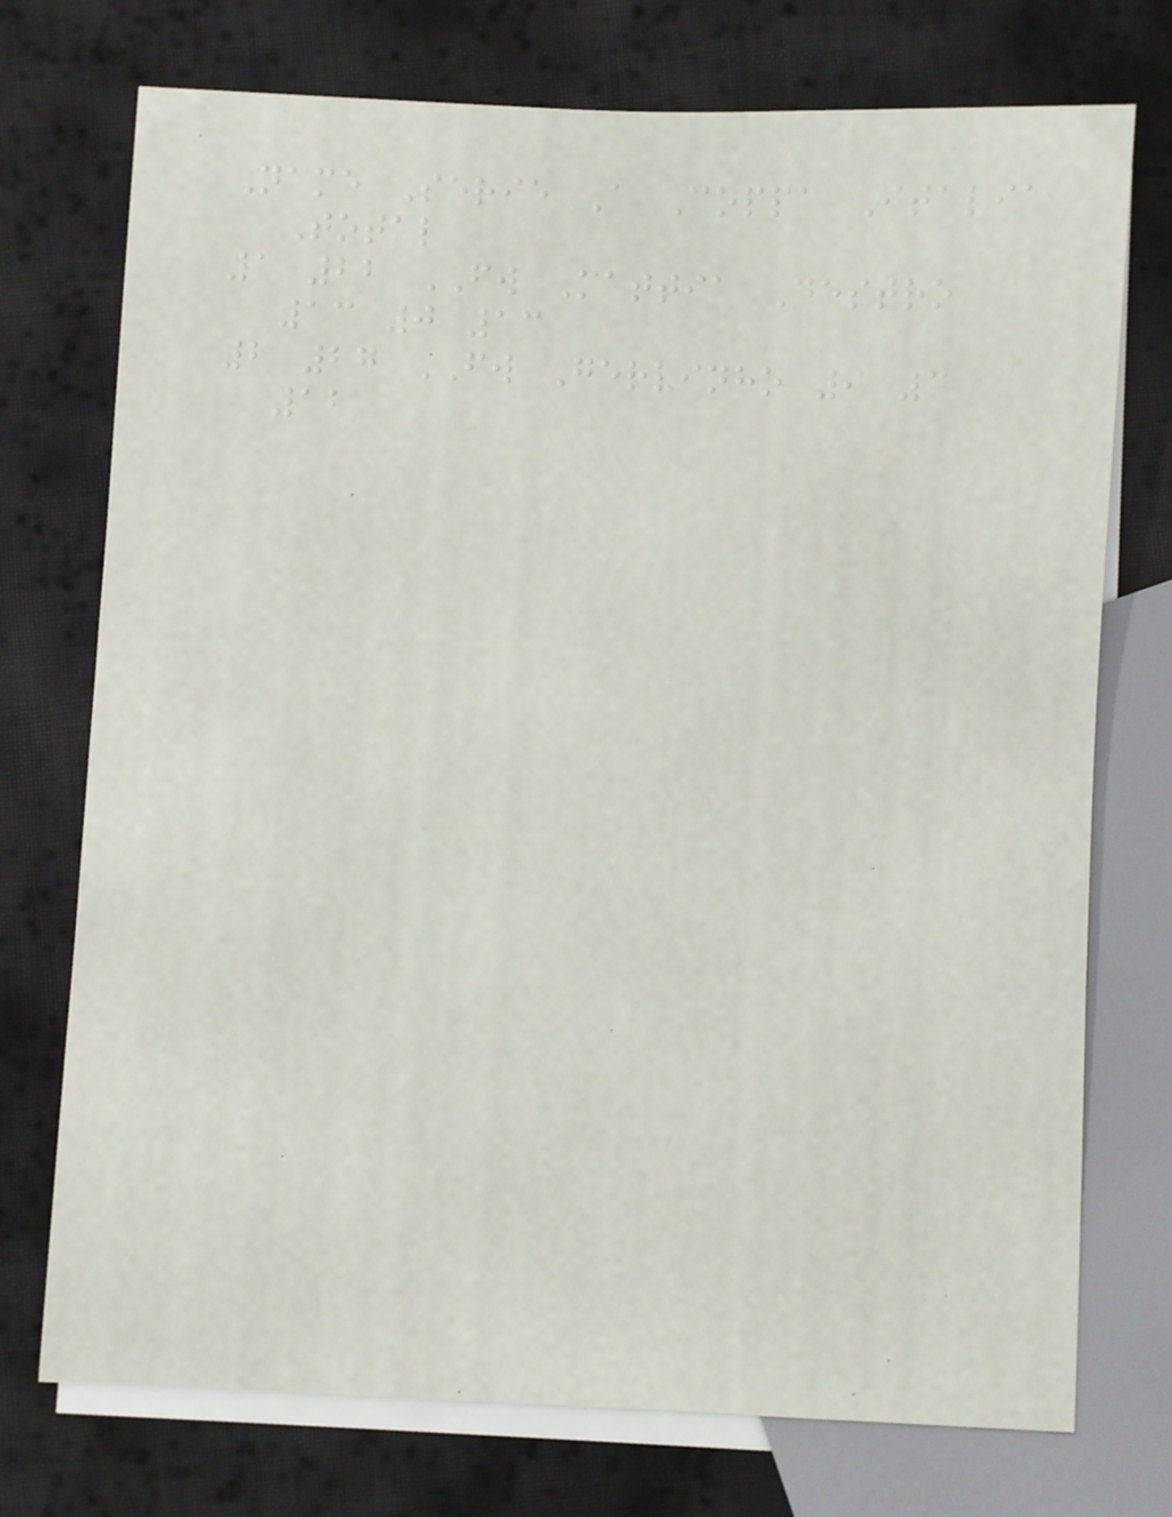Name Serie A Coppa Italia
Total
1 22 FW Mattia Destro
13 0 13
2 27 FW Gervinho 9 3
12
